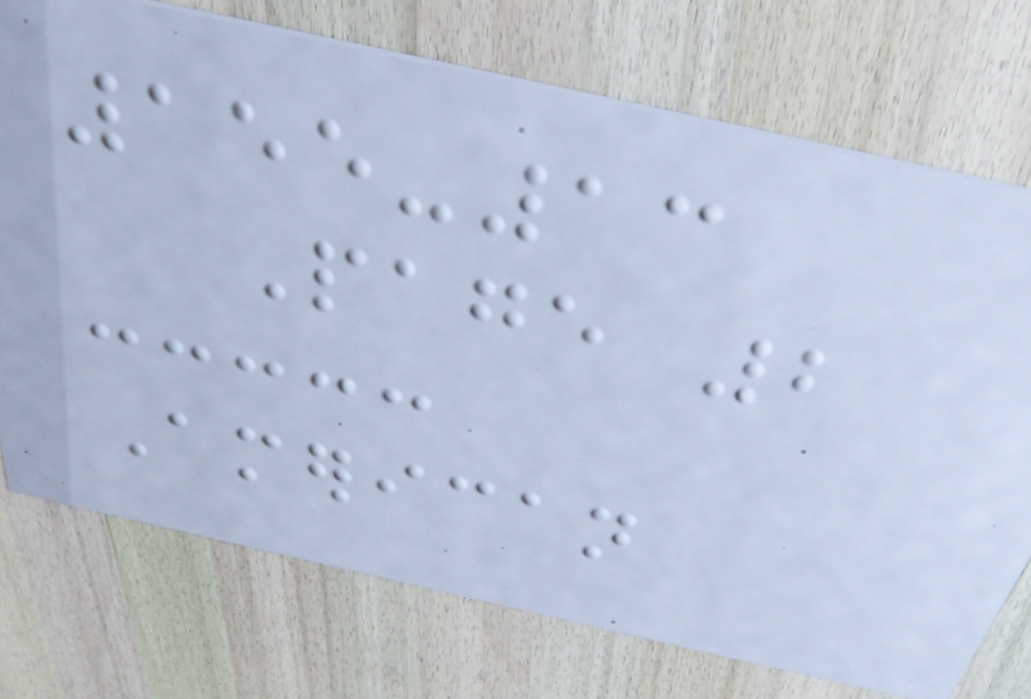155-13
Page 2
American
